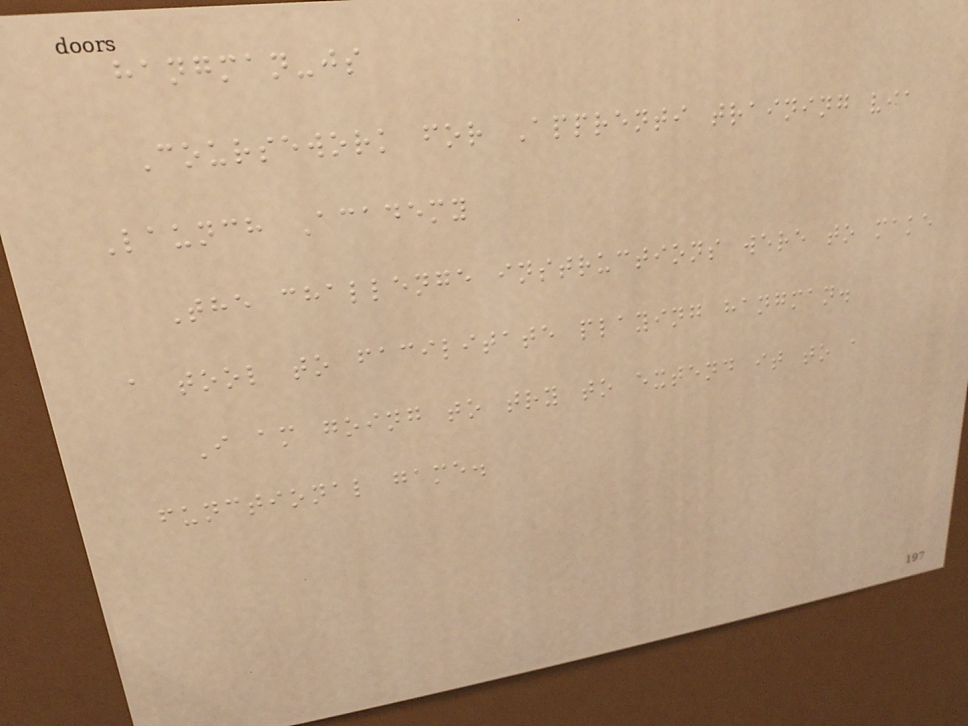hangman-js
Coursework for Apprenti training via
Launch Academy
The challenge instructions were to make
a tool to facilitate playing hangman.
I am going to try to extend it to a
functional game.
